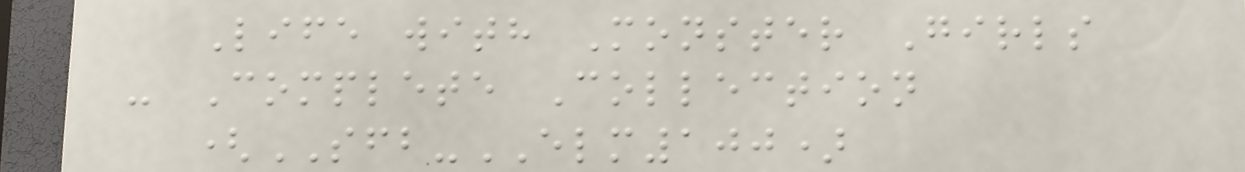Life with Monster Girls
- Complete Collection
(SFB-ELM100)
